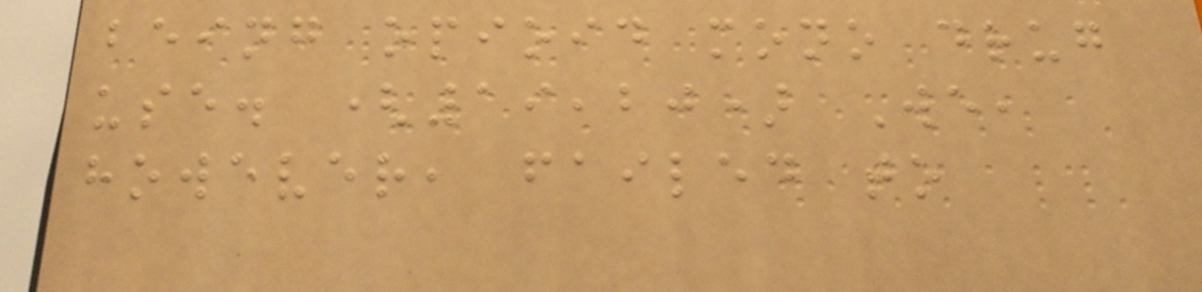being opioid mono drug
use. (19,20) We,
however, failed to
